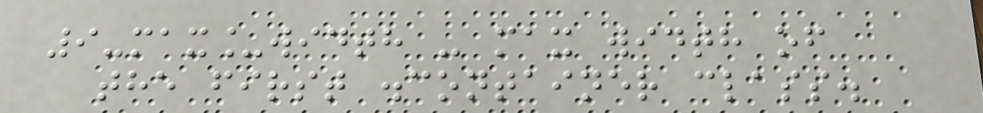9-max_width - max width of
the first .container class.
